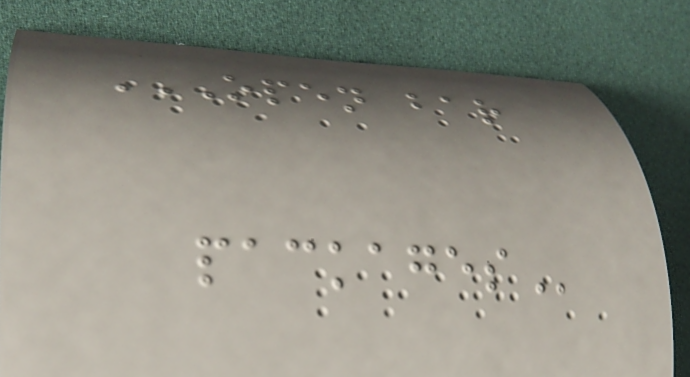OPEN BAR
PACKAGES
